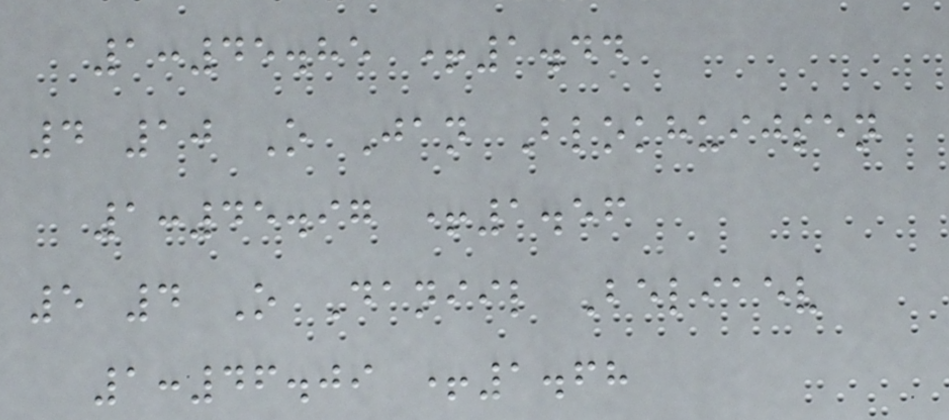1:45.85 +1.44
4 10 O Jan Blokhuijsen
1:45.97 +1.56
5 4 O Daniil Beliaev
1:46.09 +1.68
